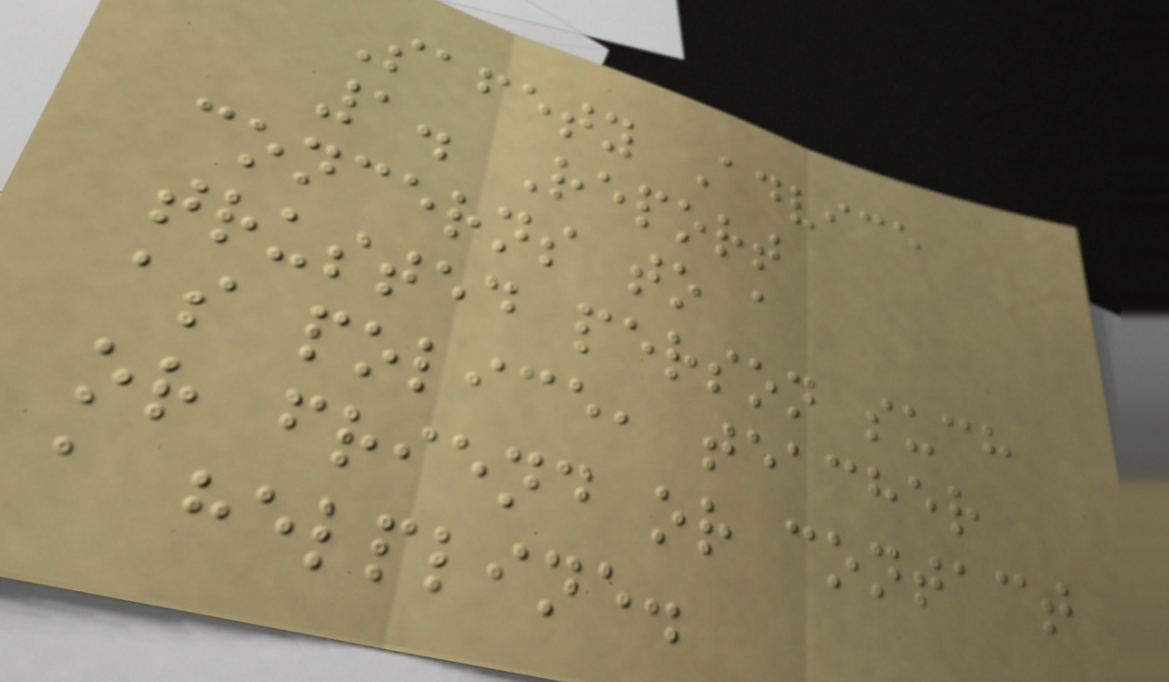Safety Advice
1. Report
concerns to a
trusted person such
as police, teacher
or friend or contact
a helpline.
